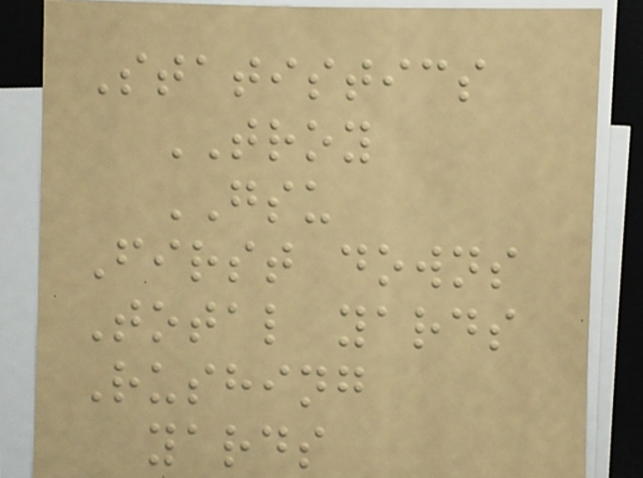Statistics
TROY
GSU
First downs
Total yards
Rushing
yards
